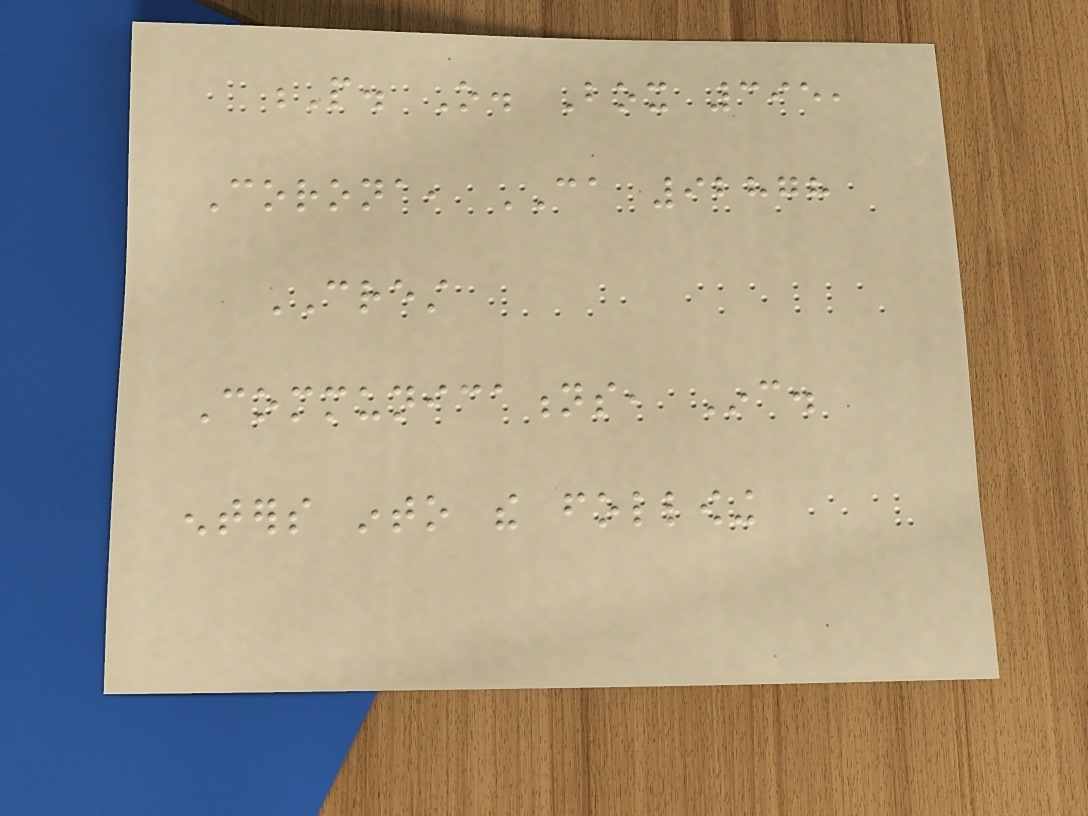P. O. Box 395,
Corona, CA 92878
CREST
Communications, Inc.
enters into the following
